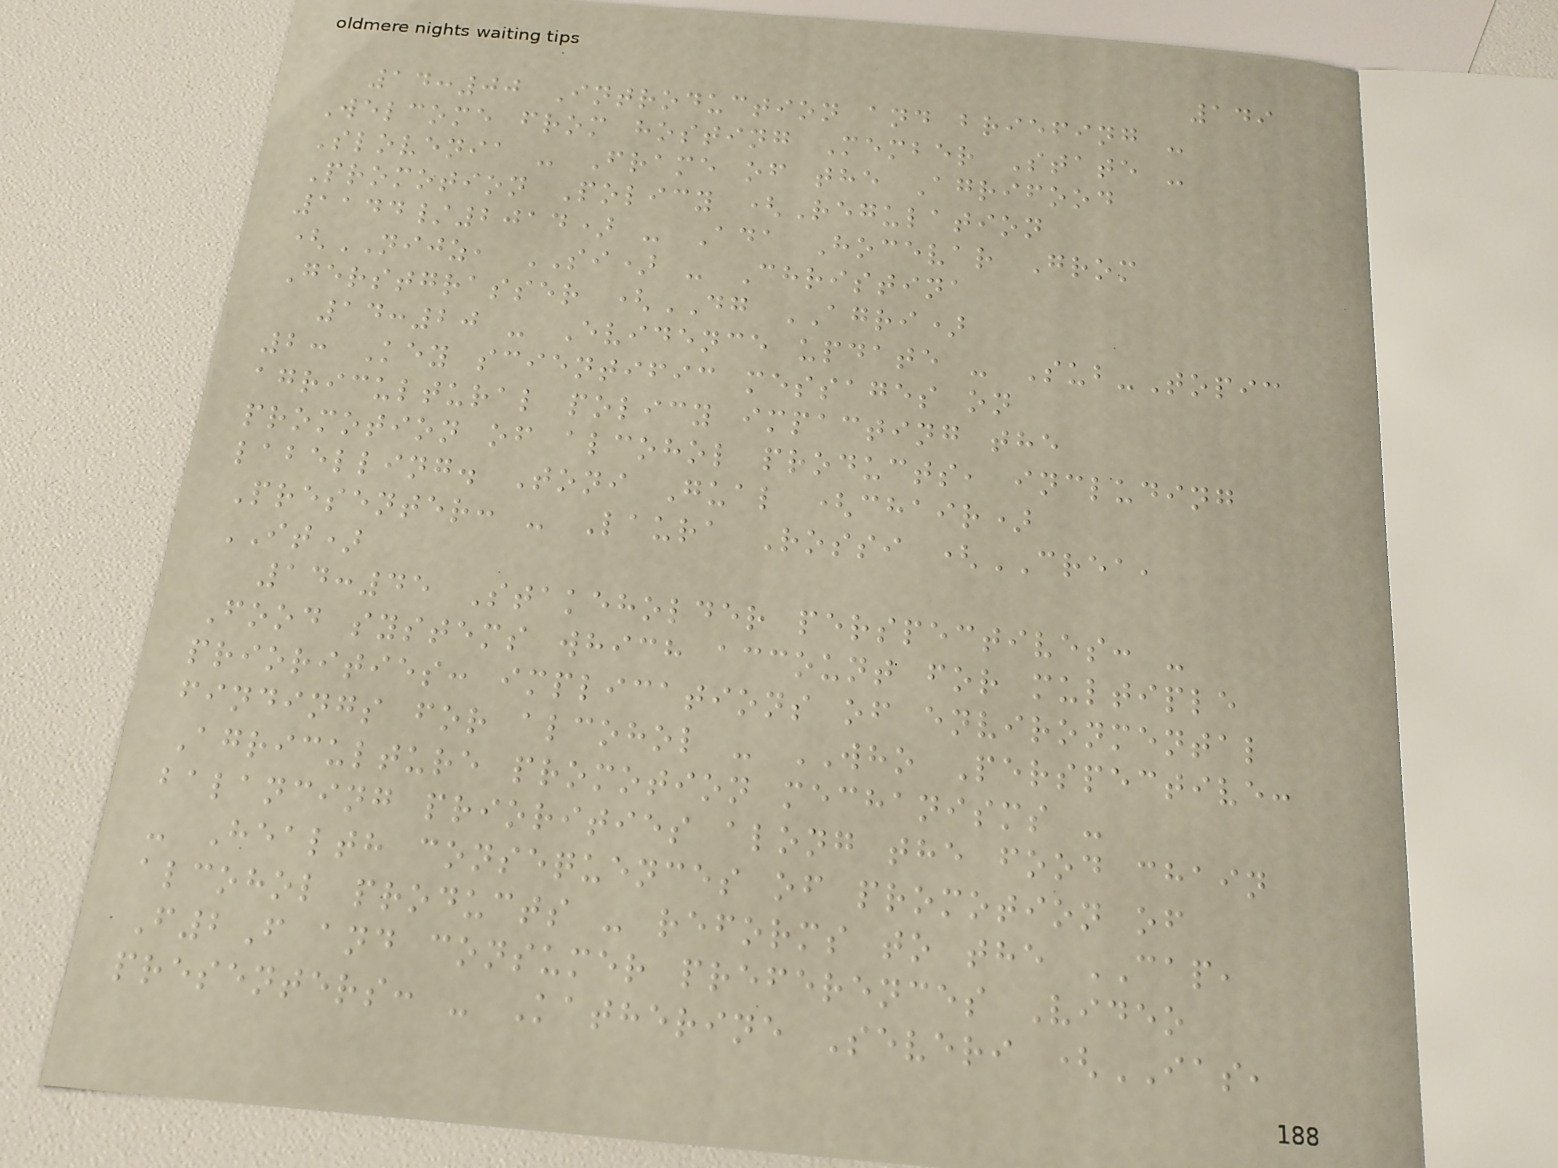149
14:00 Introduction and briefing -
Welcome from hosting Member State -
Slovenia - Frame of the Agrifood
Promotion Policy (Regulation
1144/2014) - Ada Hocevar Grom
(NIJZ, SI) - Christina
Gerstgrasser (DG AGRI)
14:20 - Evidence update - Sub-Topic
2: Key scientific messages on
agricultural policy impacting the
promotion of alcohol products, including
labelling. Toni Gual (chair)
Presenter: - Laura Rossi (CREA,
IT)
14:45 Stakeholder perspectives: -
Food systems which account for multiple
priorities: implications of environmental
findings for alcohol - WHO Perspective:
Agriculture promotion mechanisms -
balancing priorities along the food chain
- Health consequences of promotion of
alcohol products - reforms to the CAP,
F2F and consumer preferences Video
presenters: - Katherine Severi (IAS,
